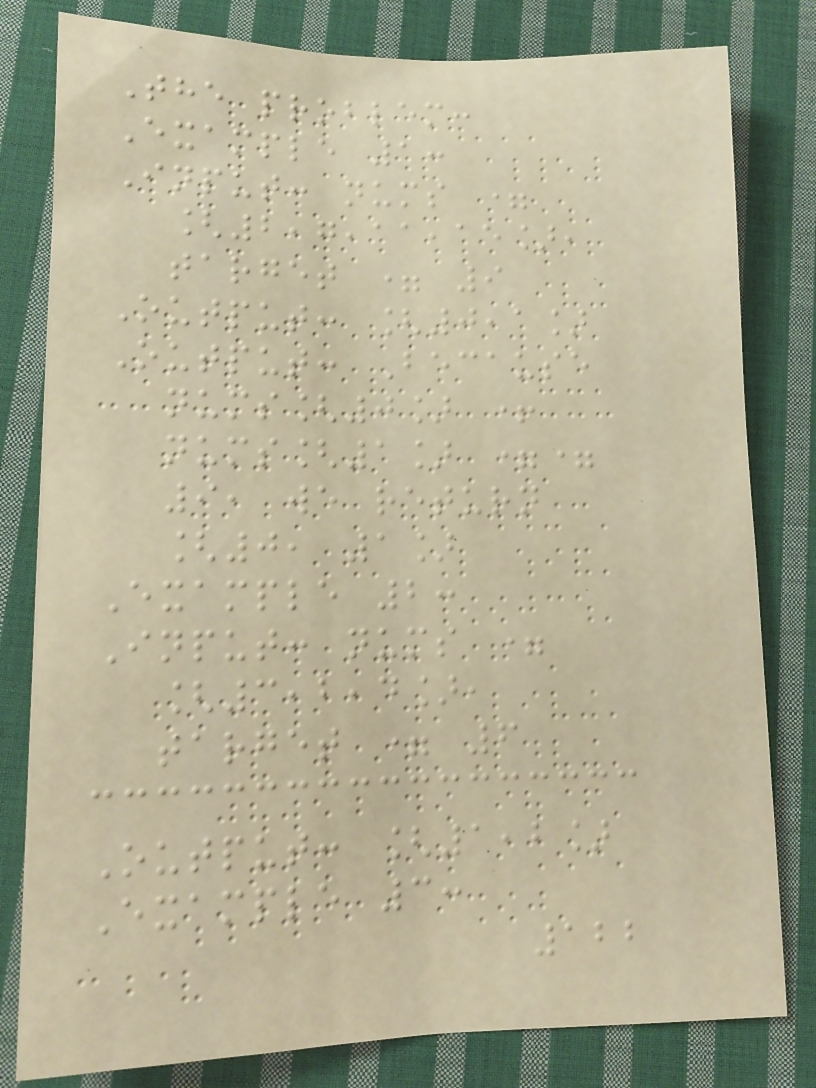The problem:
Example 1:
Input: nums =
[2,7,11,15],
target = 9
Output: [0,1]
Output: Because
nums[0] +
nums[1] ==
9, we return
[0, 1]
Example 2:
Input: nums =
[3,2,4],
target = 6
Output: [1,2]
Example 3:
122
